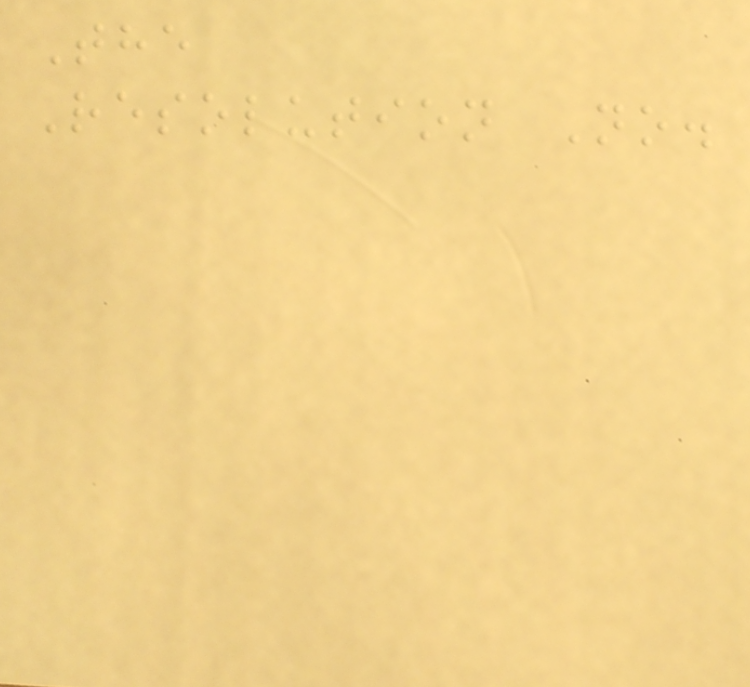The
Resolution No.
